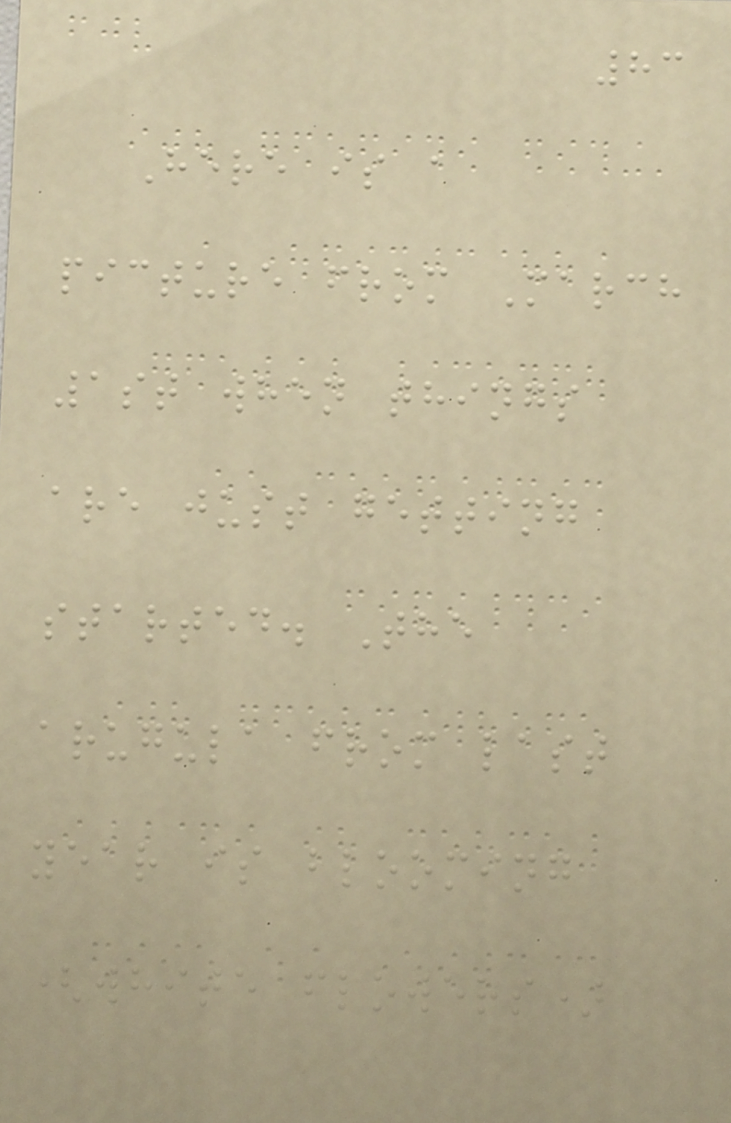83
Here is a
picture from March
1st when things
are just getting
started. The
arugula from last
year is blooming
(white flowers)
